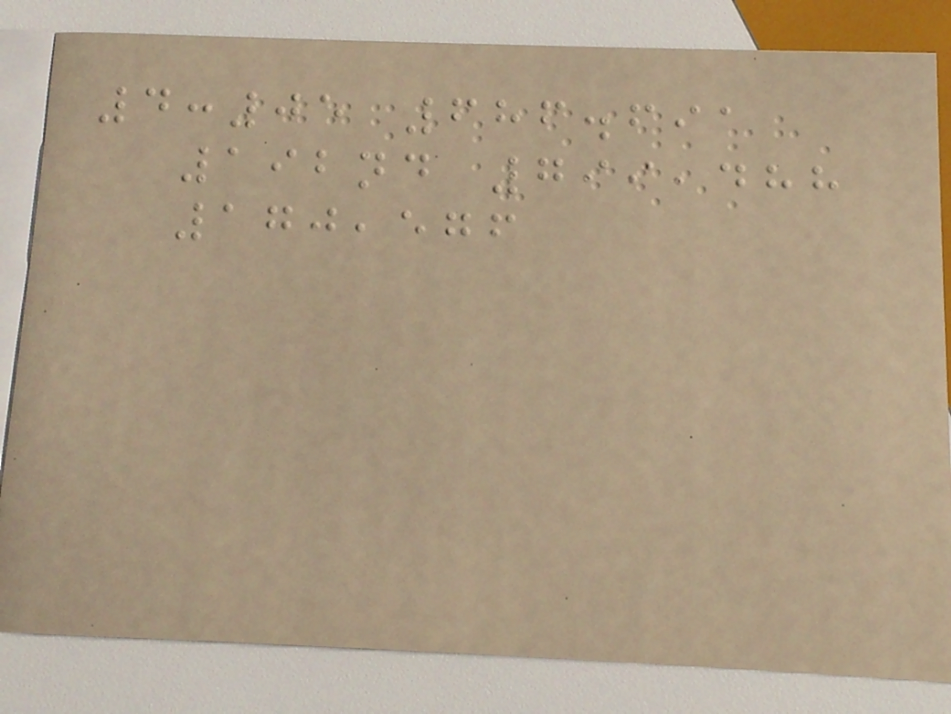4:05 686.691
192nd 799,488
170,576
